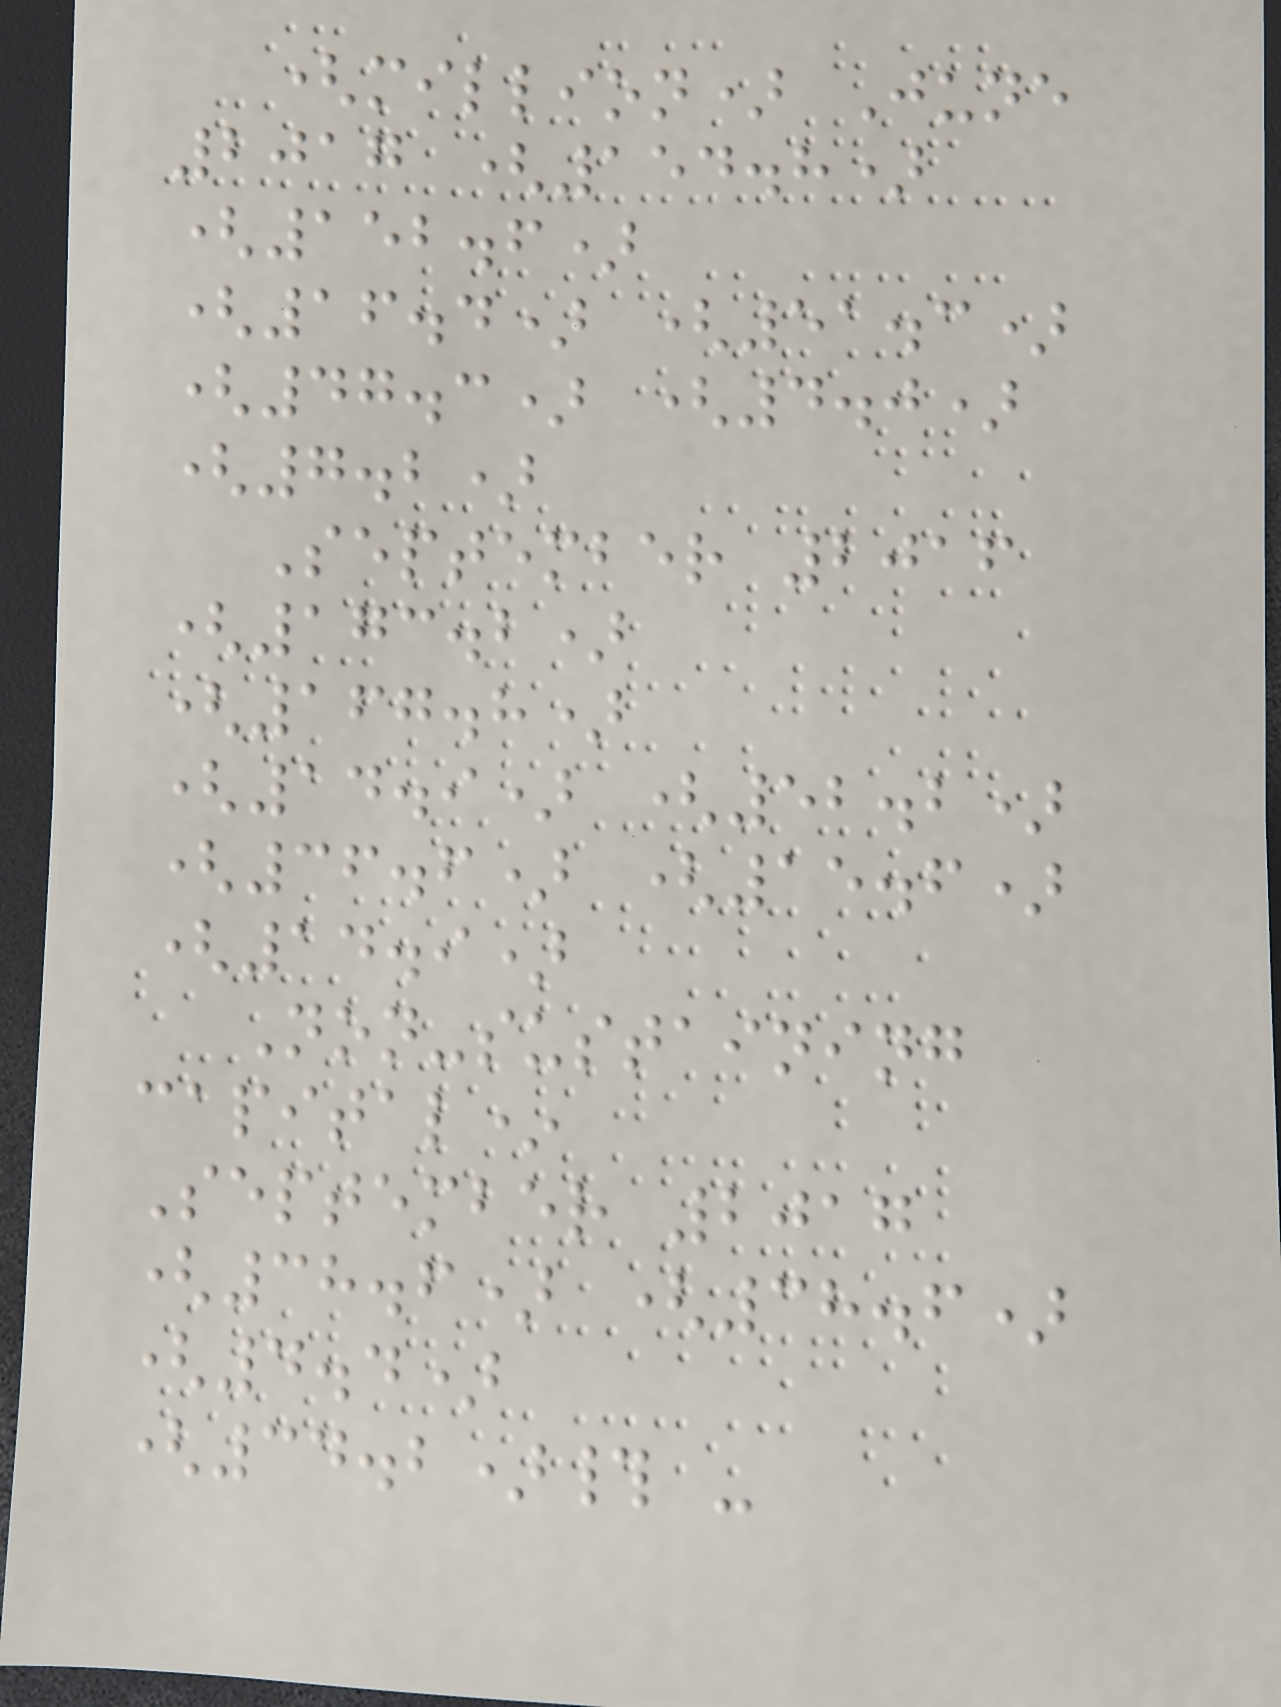(million) June
2017 (154.8)
(152.6)
(16.4) (51.3)
(47.3) (4.0)
(7.2)
September 2016
(173.2)
(167.8)
(14.9) (52.2)
(36.6) (15.6)
(14.9)
Non-sustaining
capital*
September 2017
(38.6) (38.6)
(4.4)
(34.2)# -
